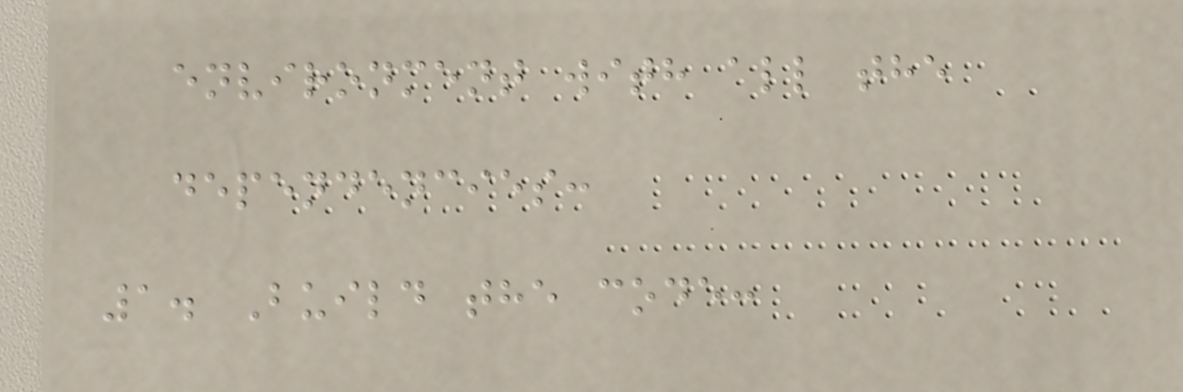environment with all the
dependencies:
1. Build the code:
